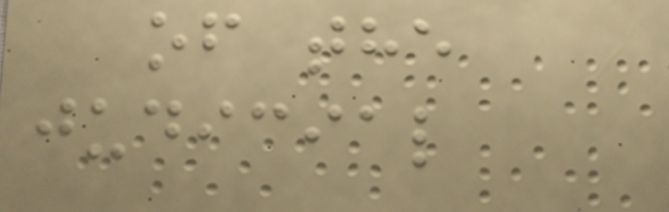of the
judicial
